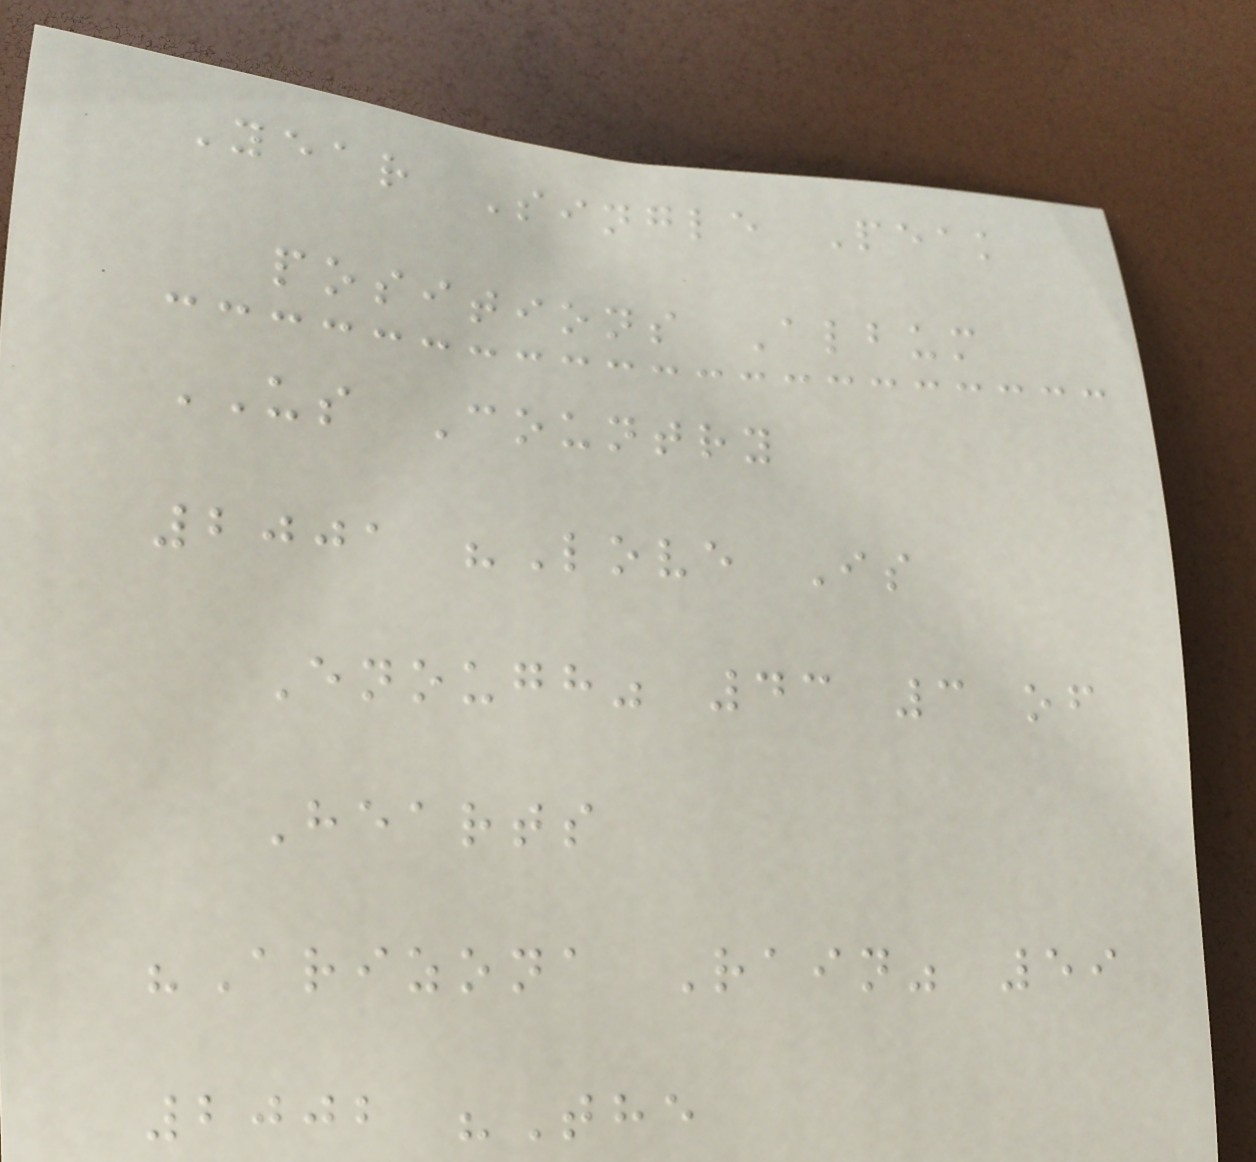Year Single Peak
positions Album
US Country
2001 "Love Is
Enough" 43 3 of
Hearts
"Arizona Rain" 59
2002 "The
